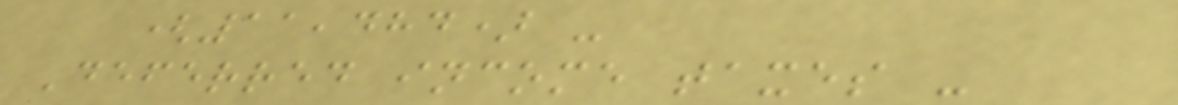(11,484) -
Deferred income taxes -
